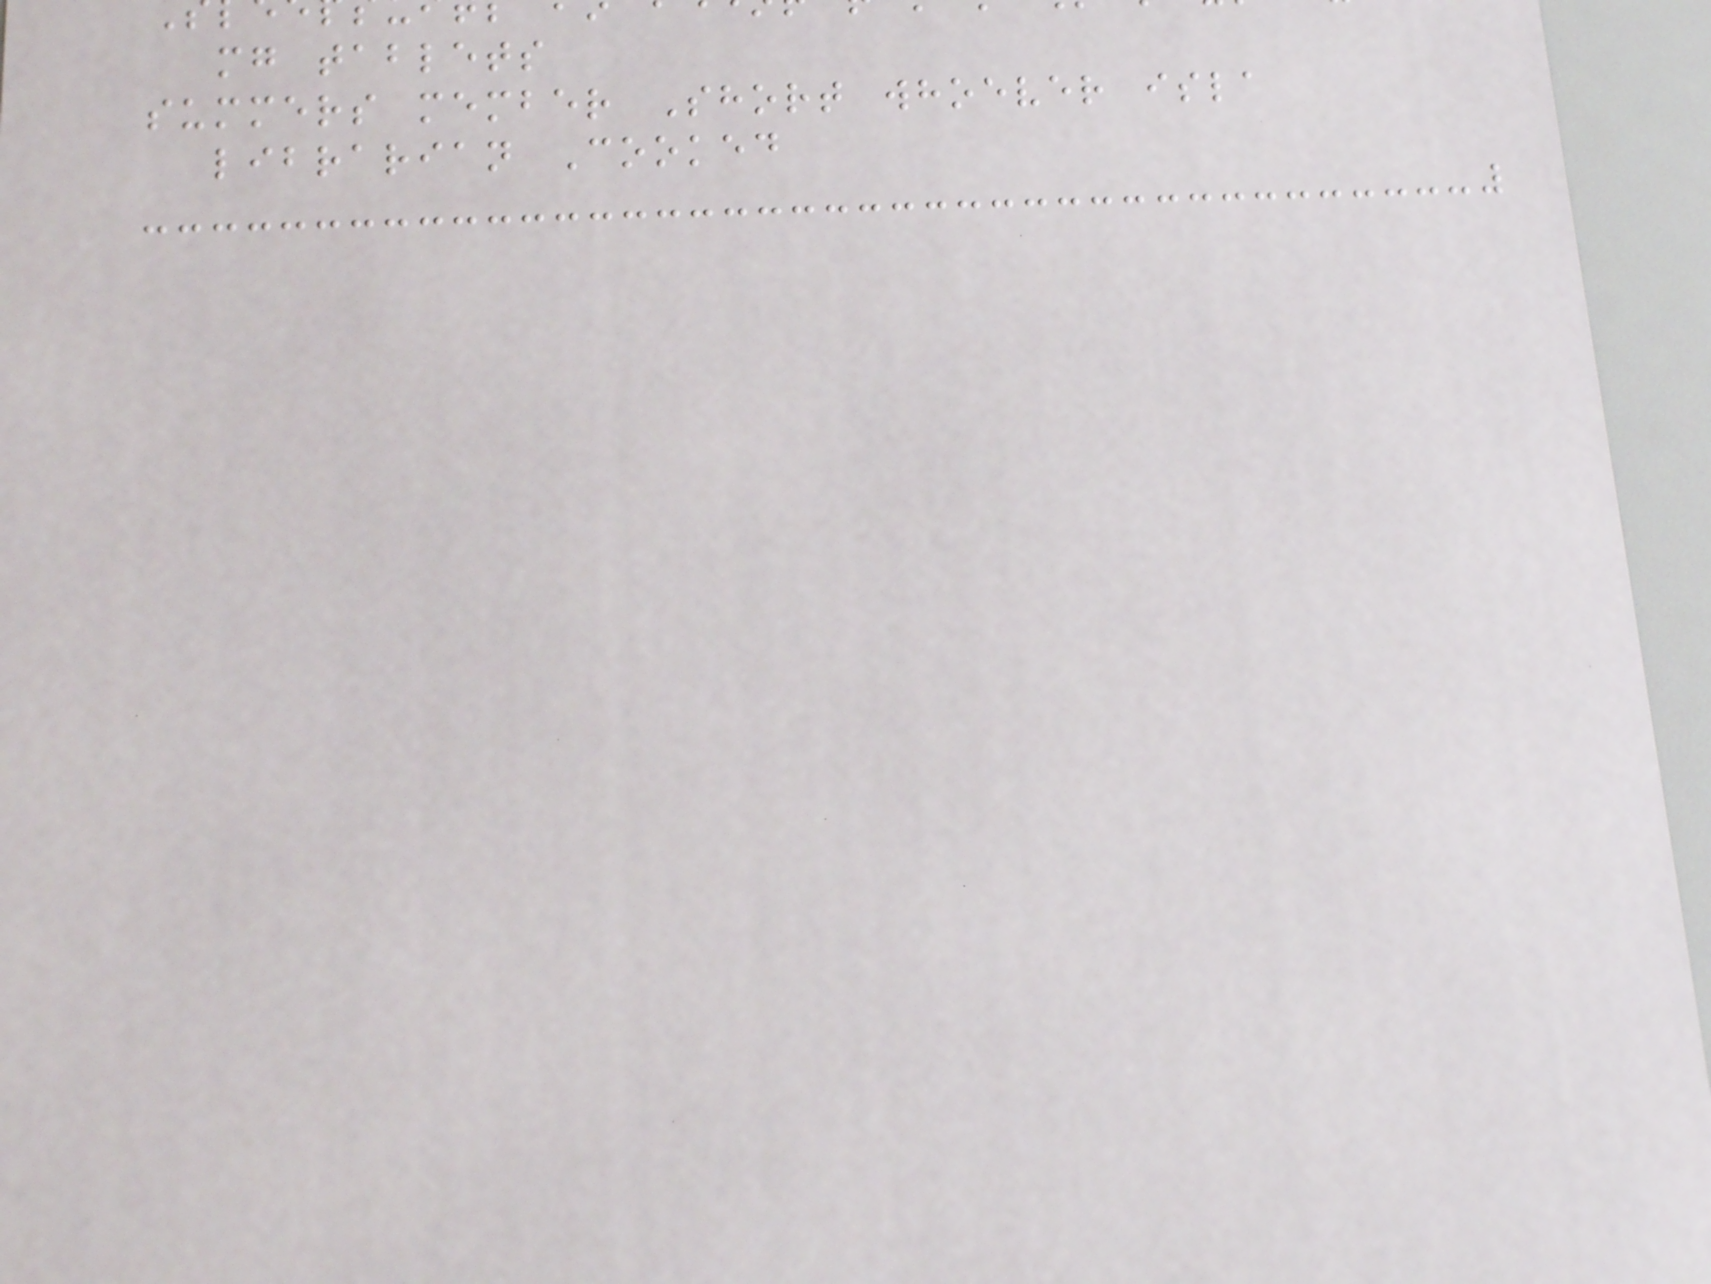mg tablets
summers member Short whoever isla
librarian Cooked
